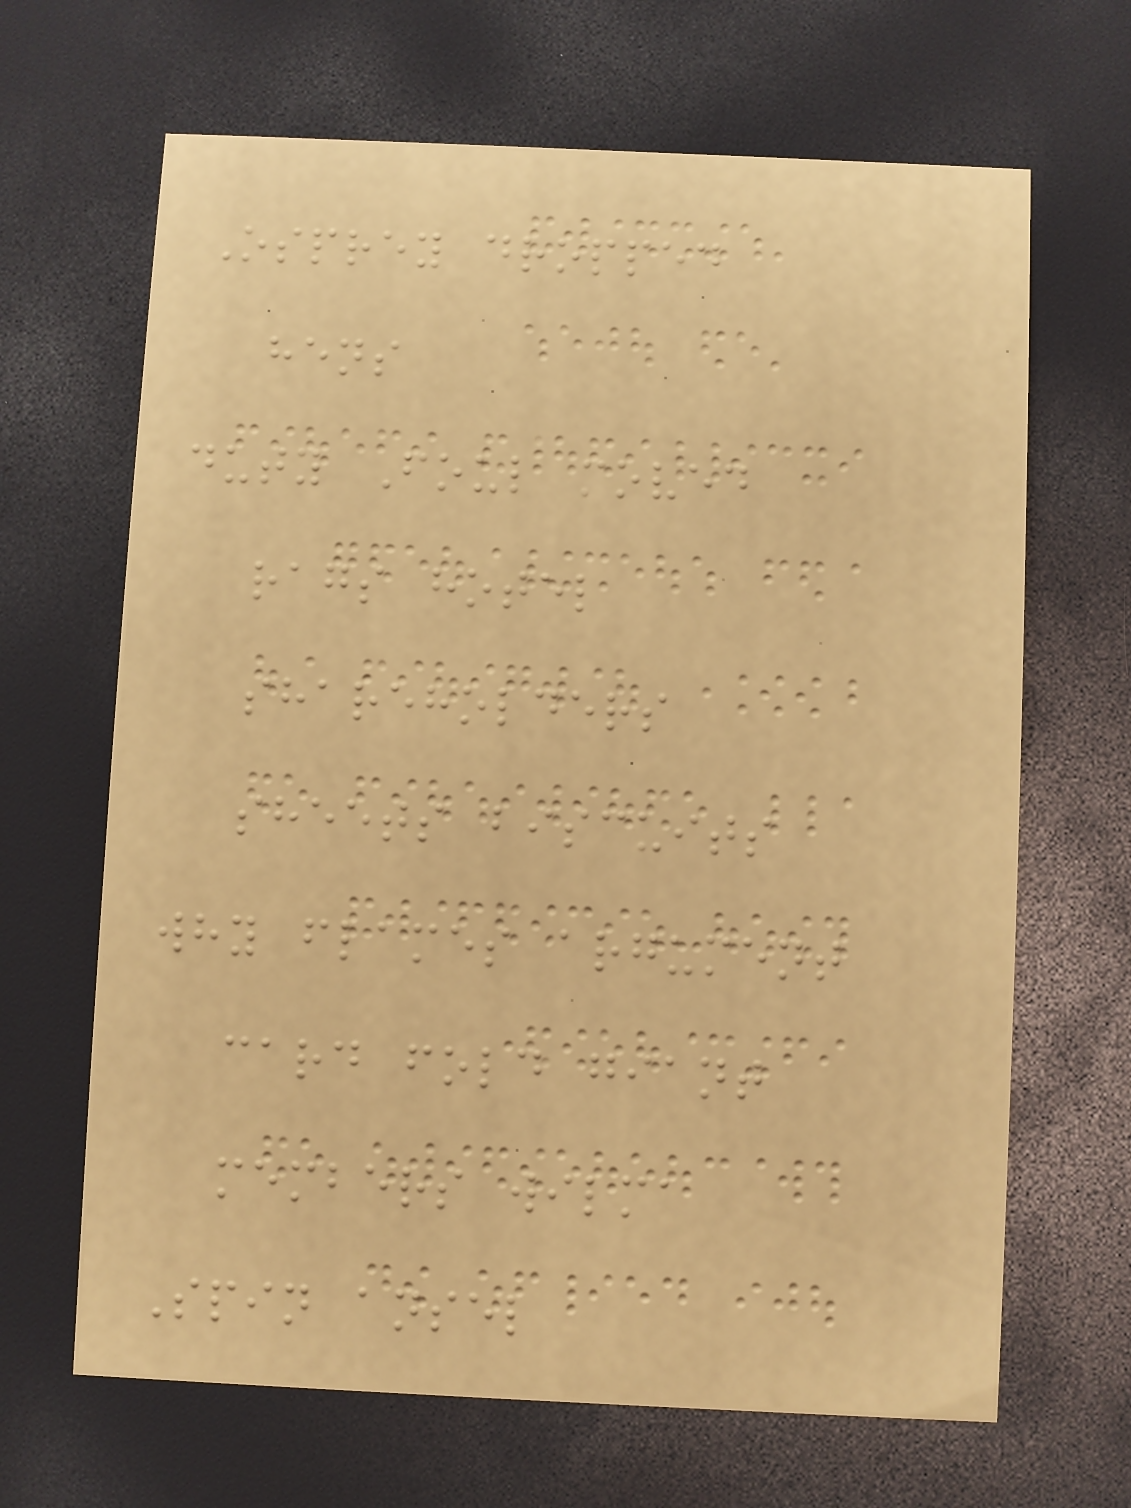Osprey dropped
hens
duty Foul moved
rags hotel
shareholders
sheets biscuits
why flames argument
card fold giant
members wilma
Spin ansel
